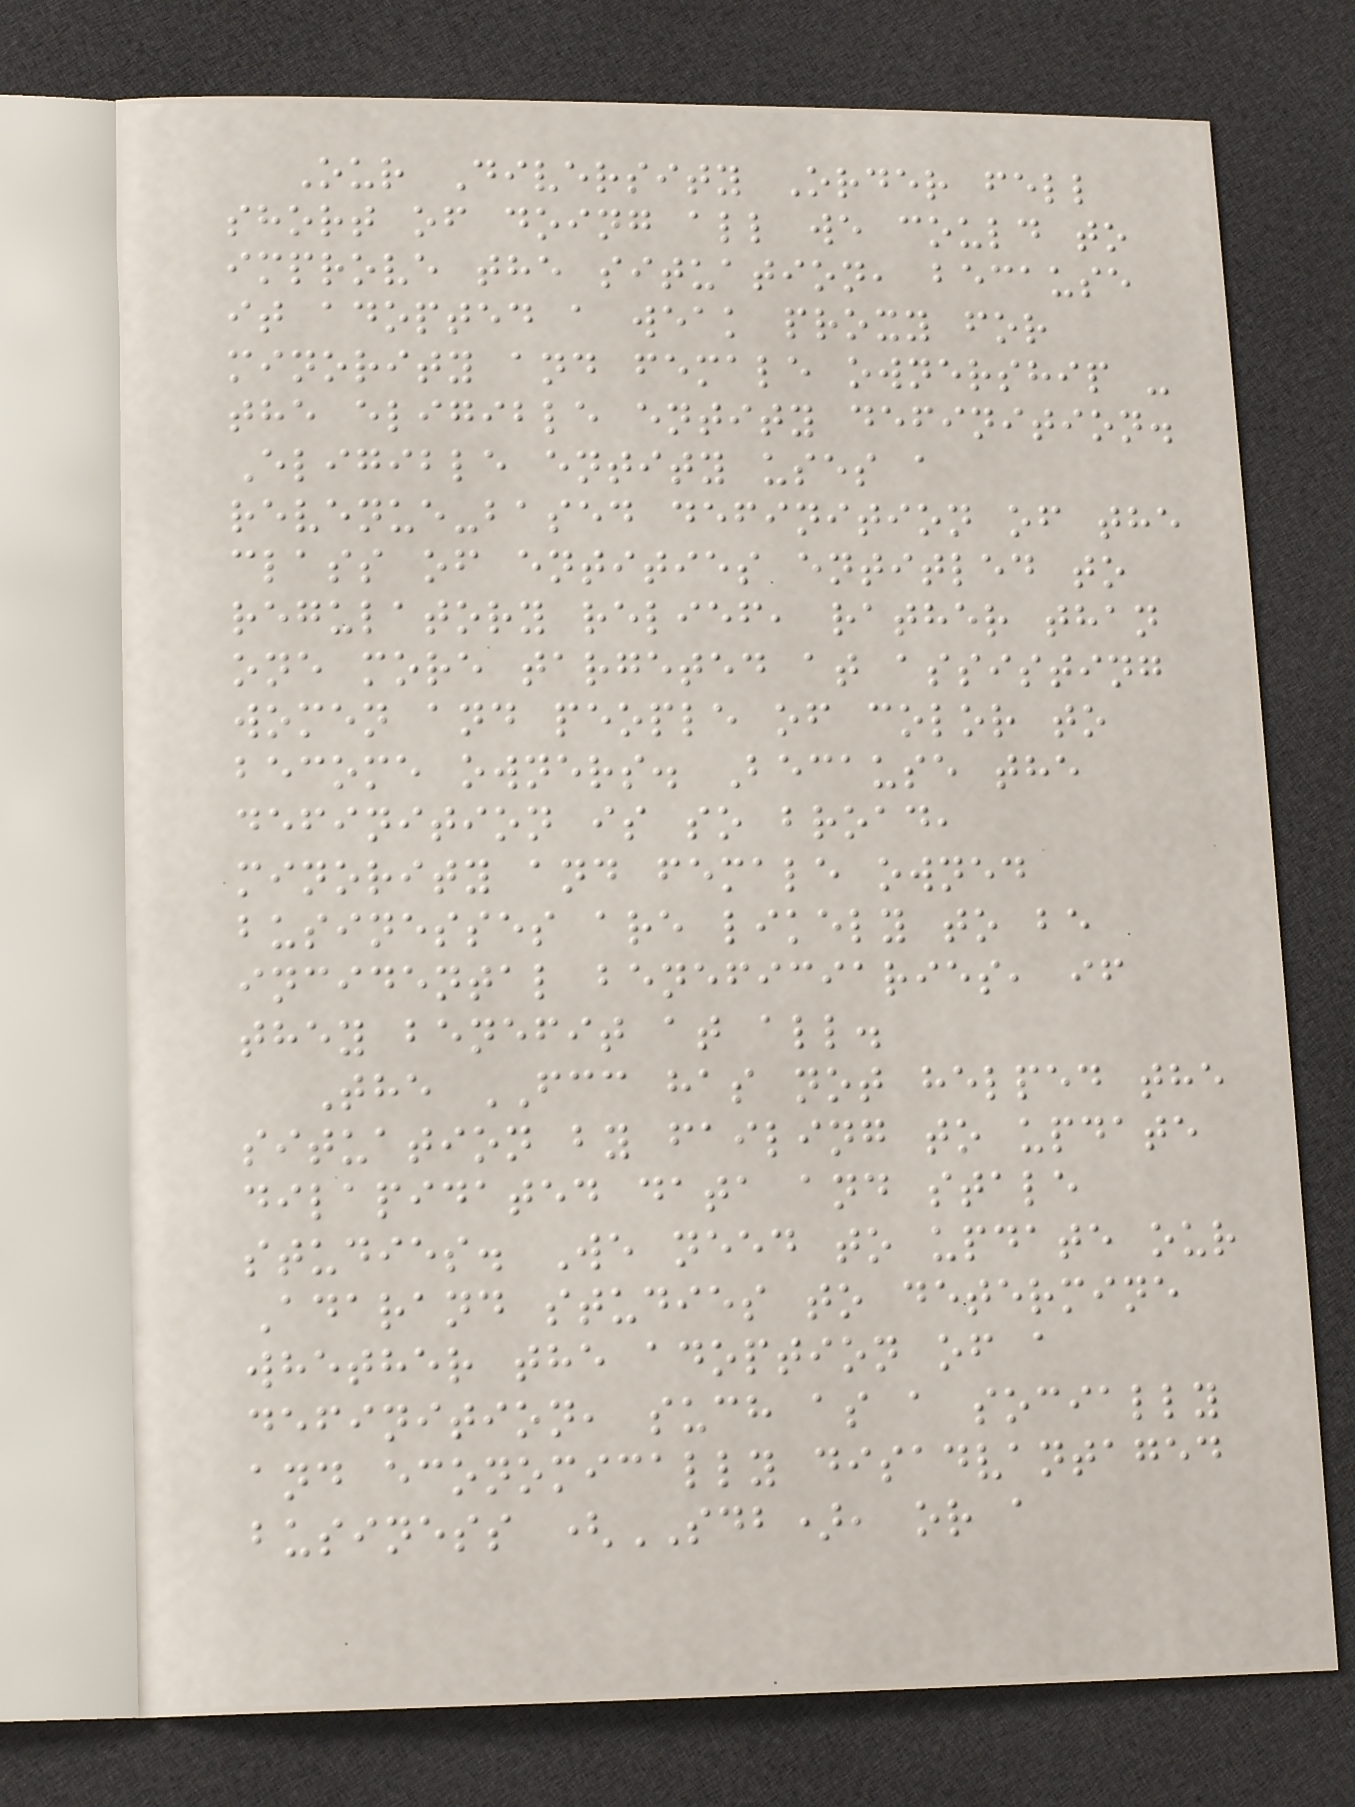Our Diversity Order fell
short of doing all we could to
improve the situation, because
it adopted a weak proxy for
minority and female ownership -
the eligible entity definition.
Eligible entity uses a
revenue-based definition of the
class of entities entitled to
regulatory relief, rather than
one more targeted at assisting
women and people of color to
become owners. Because the
definition is so broad,
minority and female owned
businesses are likely to be
incidental beneficiaries, if
they benefit at all.
The FCC has not helped the
situation by failing to update
dilapidated data and stale
studies. We need to update our
Adarand studies to determine
whether the adoption of a
definition, such as a socially
and economically disadvantaged
business (SDB), or a
